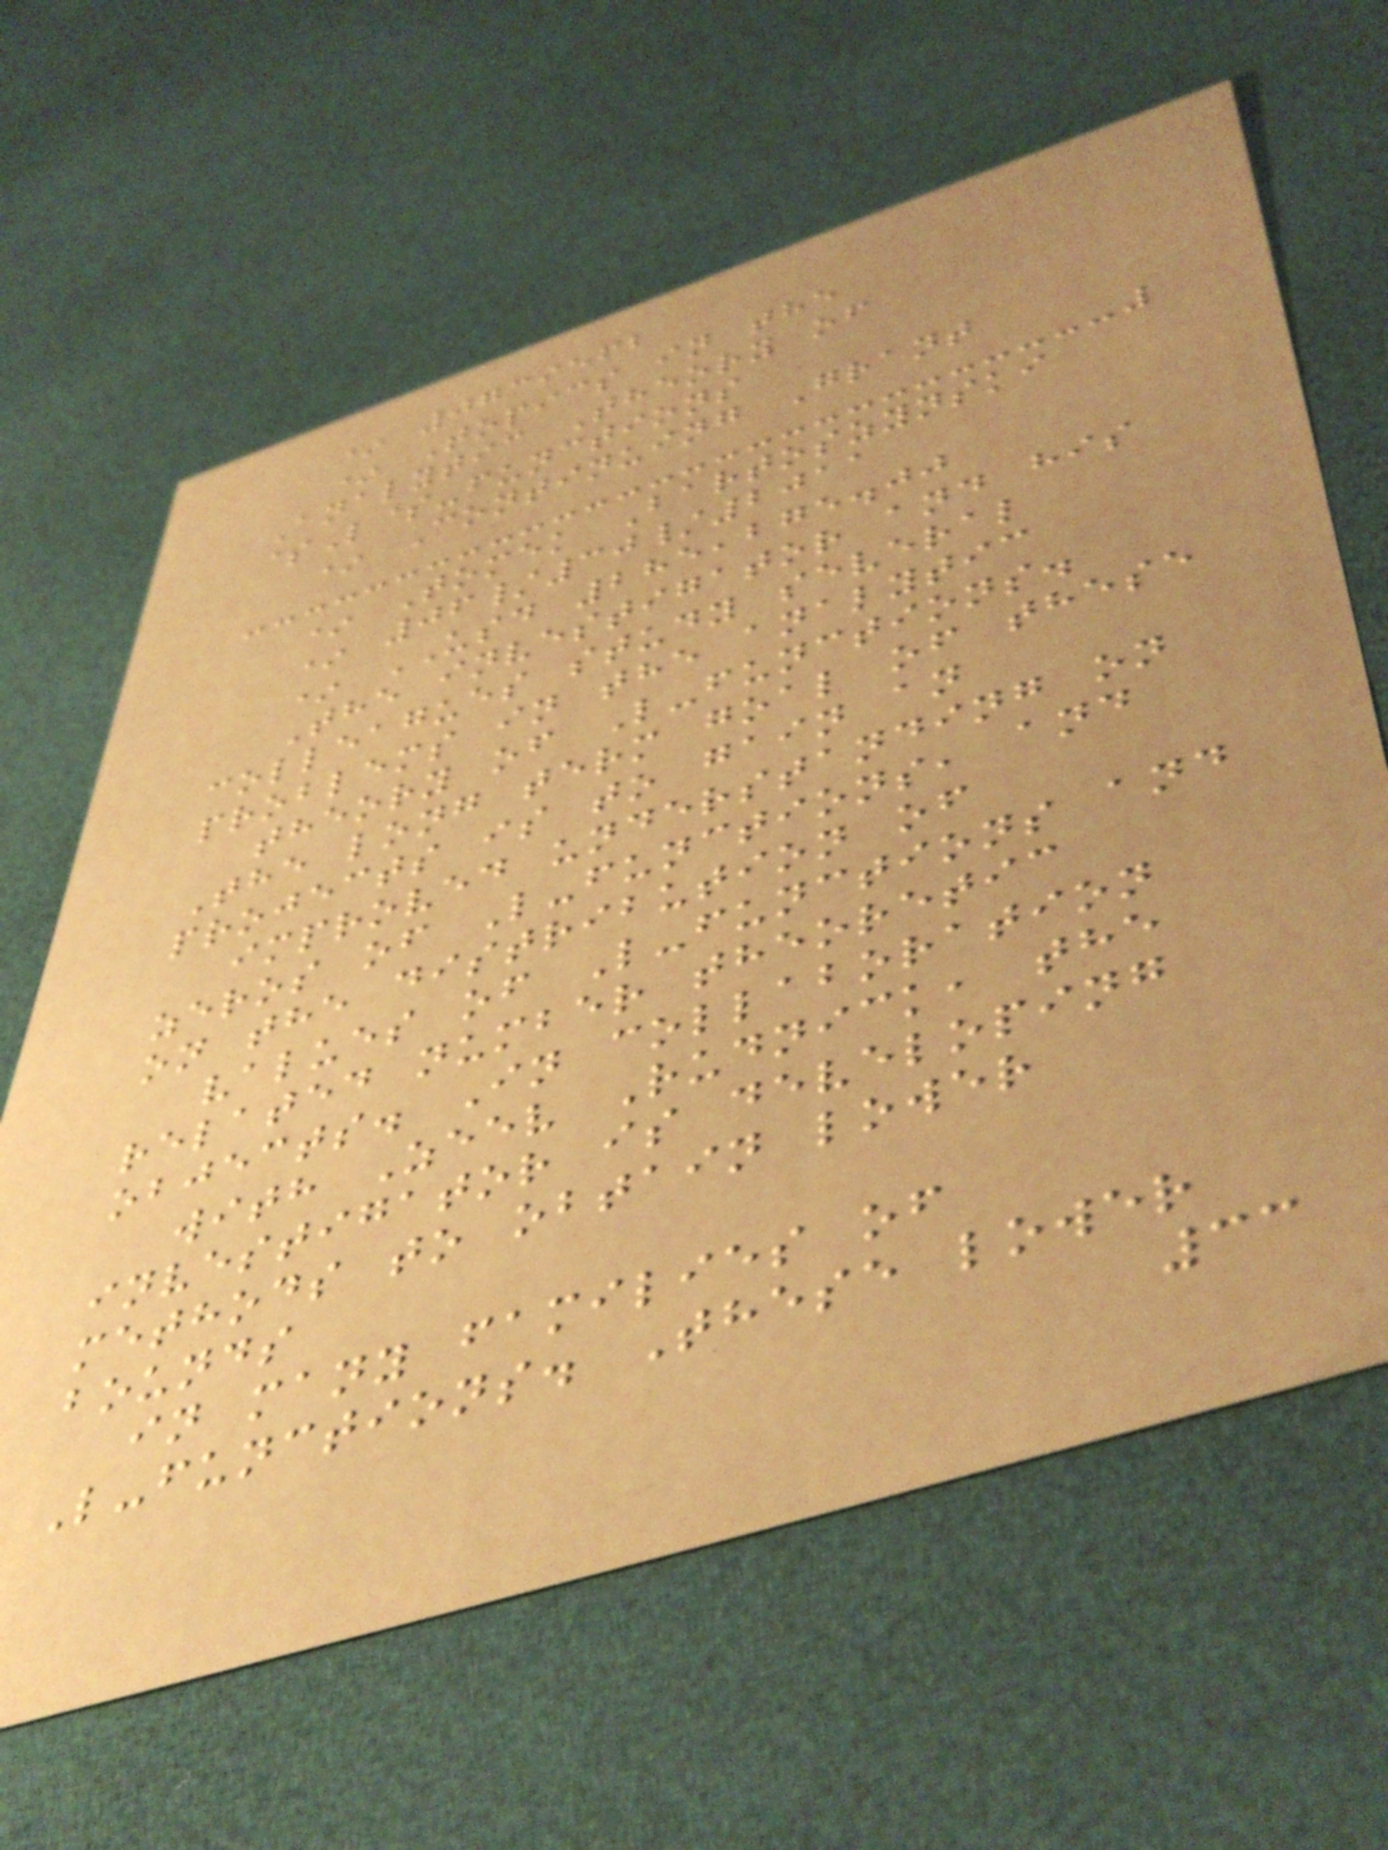* 0739562
* Topics in the
Analytic Theory of
$L$-functions
* Continuing Grant
* Tomek Bartoszynski
* 06/30/2011
* USD 285,275.00
The investigator and his
colleagues study several
problems in the analytic
theory of L-functions.
The long term goal of these
projects is to gain an
improved understanding on
zeros of L-functions, and
on the distribution of
values of L-functions and
related number theoretic
objects. In collaboration
with Zeev Rudnick, the
investigator is developing
methods to obtain lower
bounds
in many families of
L-functions. These lower
33
